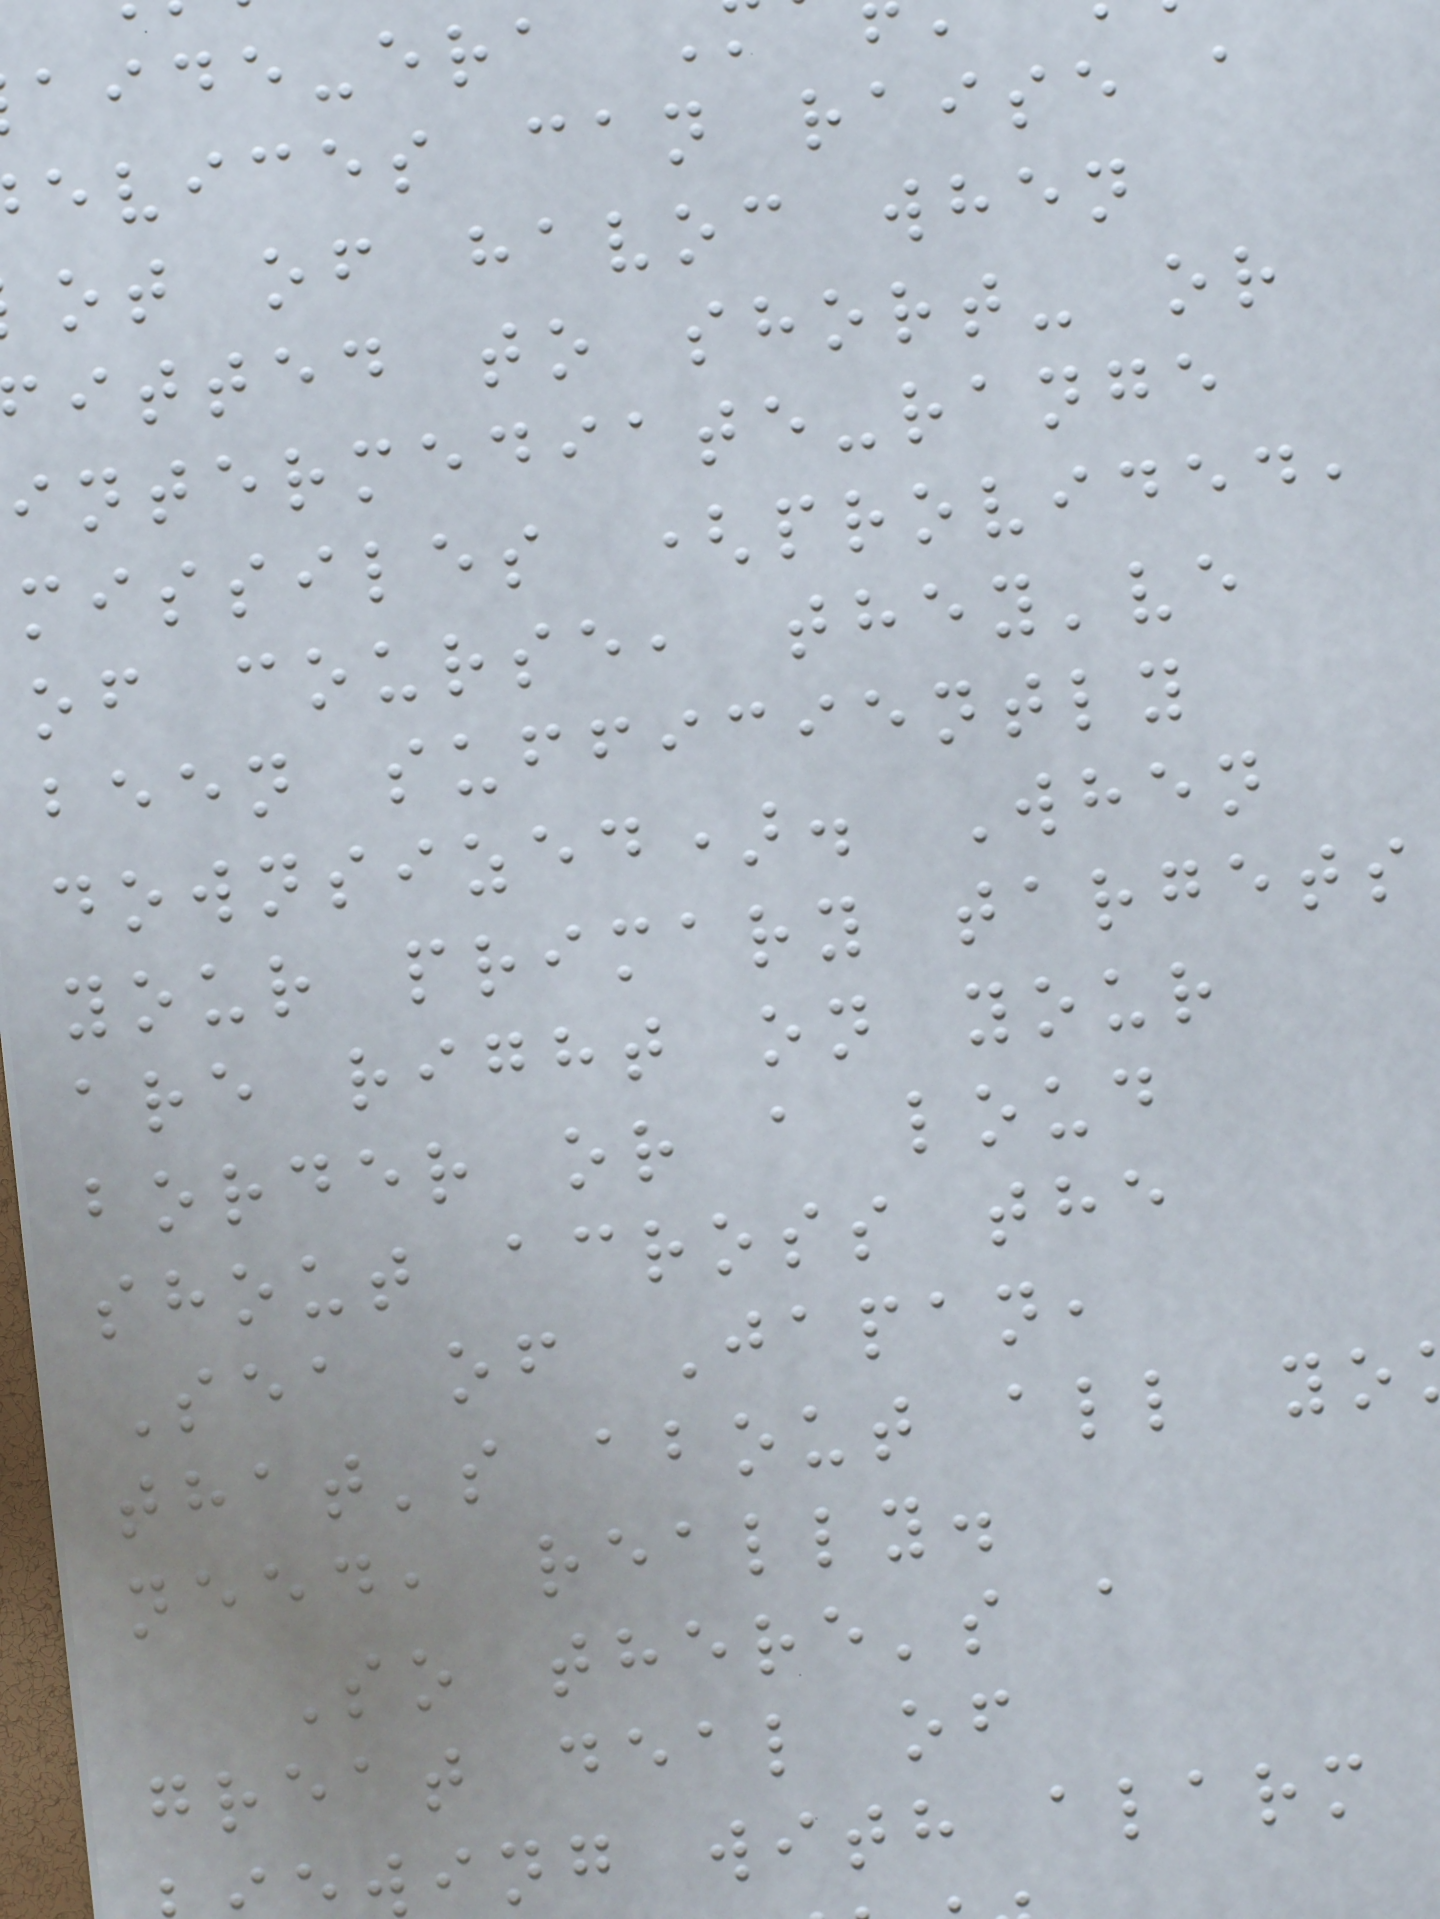aide-era
evices can raise a
ot of havoc when
itted to short- or
intermediate-range
missiles (provided,
of course, they've
been sufficiently
downsized). When
your primary targets
are right on your
border or a loud
shout across the
Sea of Japan,
that's about all yo
need, really.
So there's a
great deal of
ing with alarm
